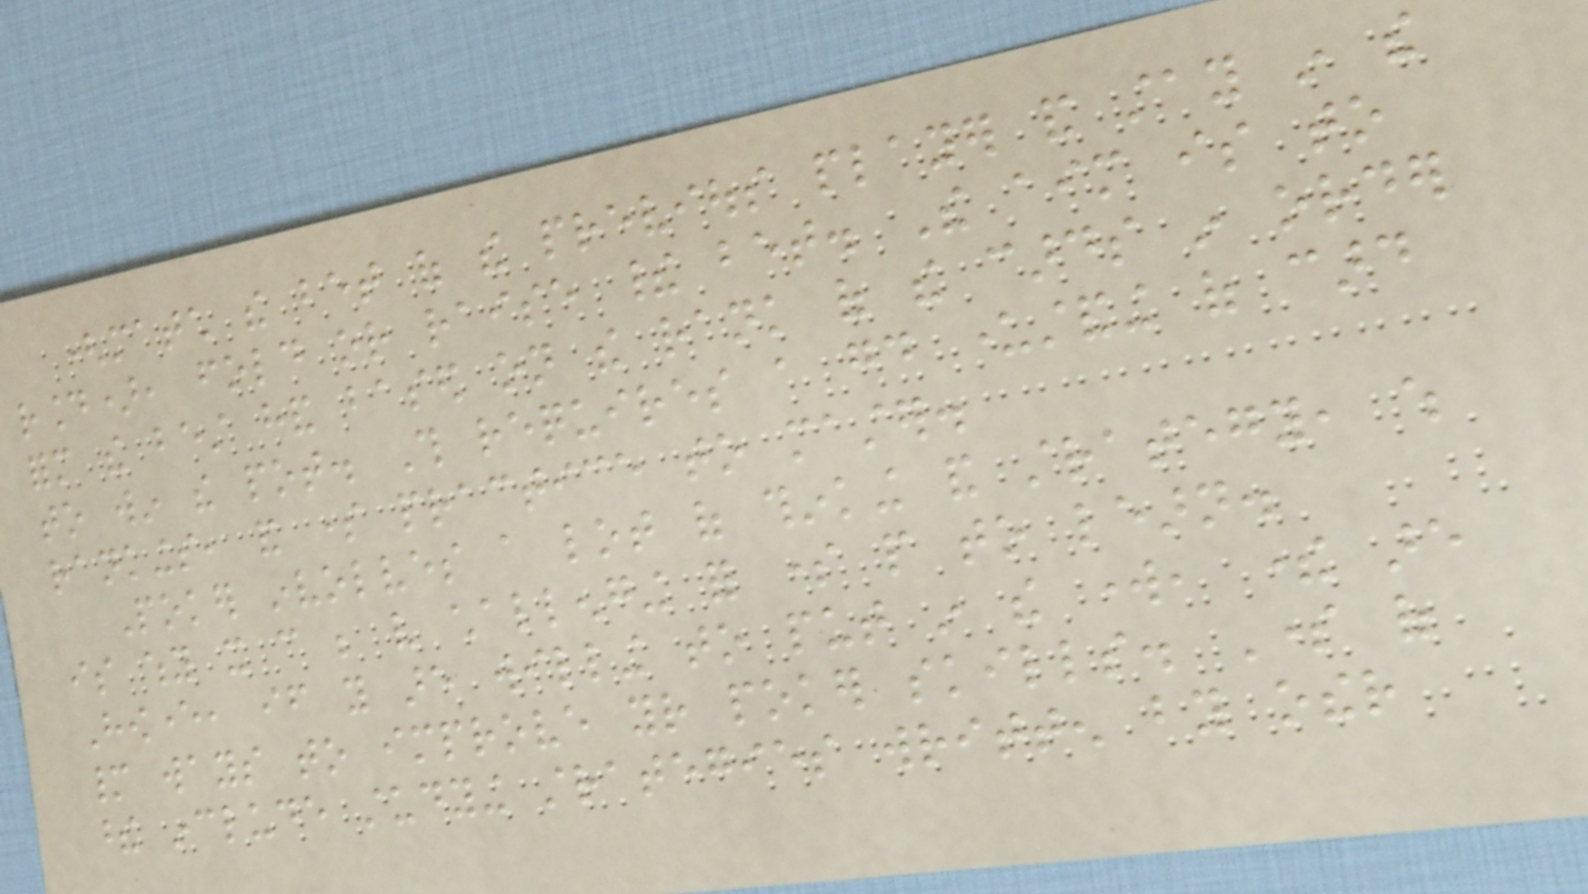(match the bet of the previous player and stay in the
round), fold or raise their bet. The aim is to
form the best hand based on the rank of the cards in order
to win the pot. This requires a good understanding of card
rankings, and some practice to master.
Poker involves a lot of thinking and strategy, which
is why it can be very challenging for some people to learn.
However, if you are willing to put in the work, there are
many ways to improve your poker skills. Some of
these include studying strategies written by other
